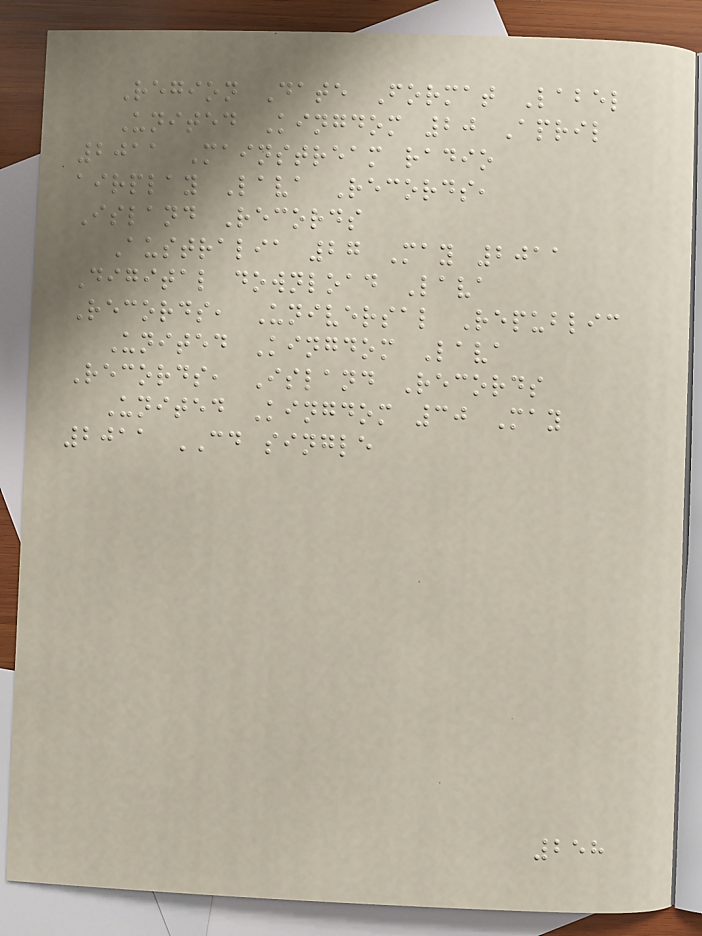Region Date Format Label
United Kingdom 20 April
2011 Mainstream radio
airplay Lava Records,
Island Records
Australia 27 May 2011
Digital download Lava
Records, Universal Republic
United Kingdom Lava
Records, Island Records
United Kingdom 30 May
2011 CD single
258
